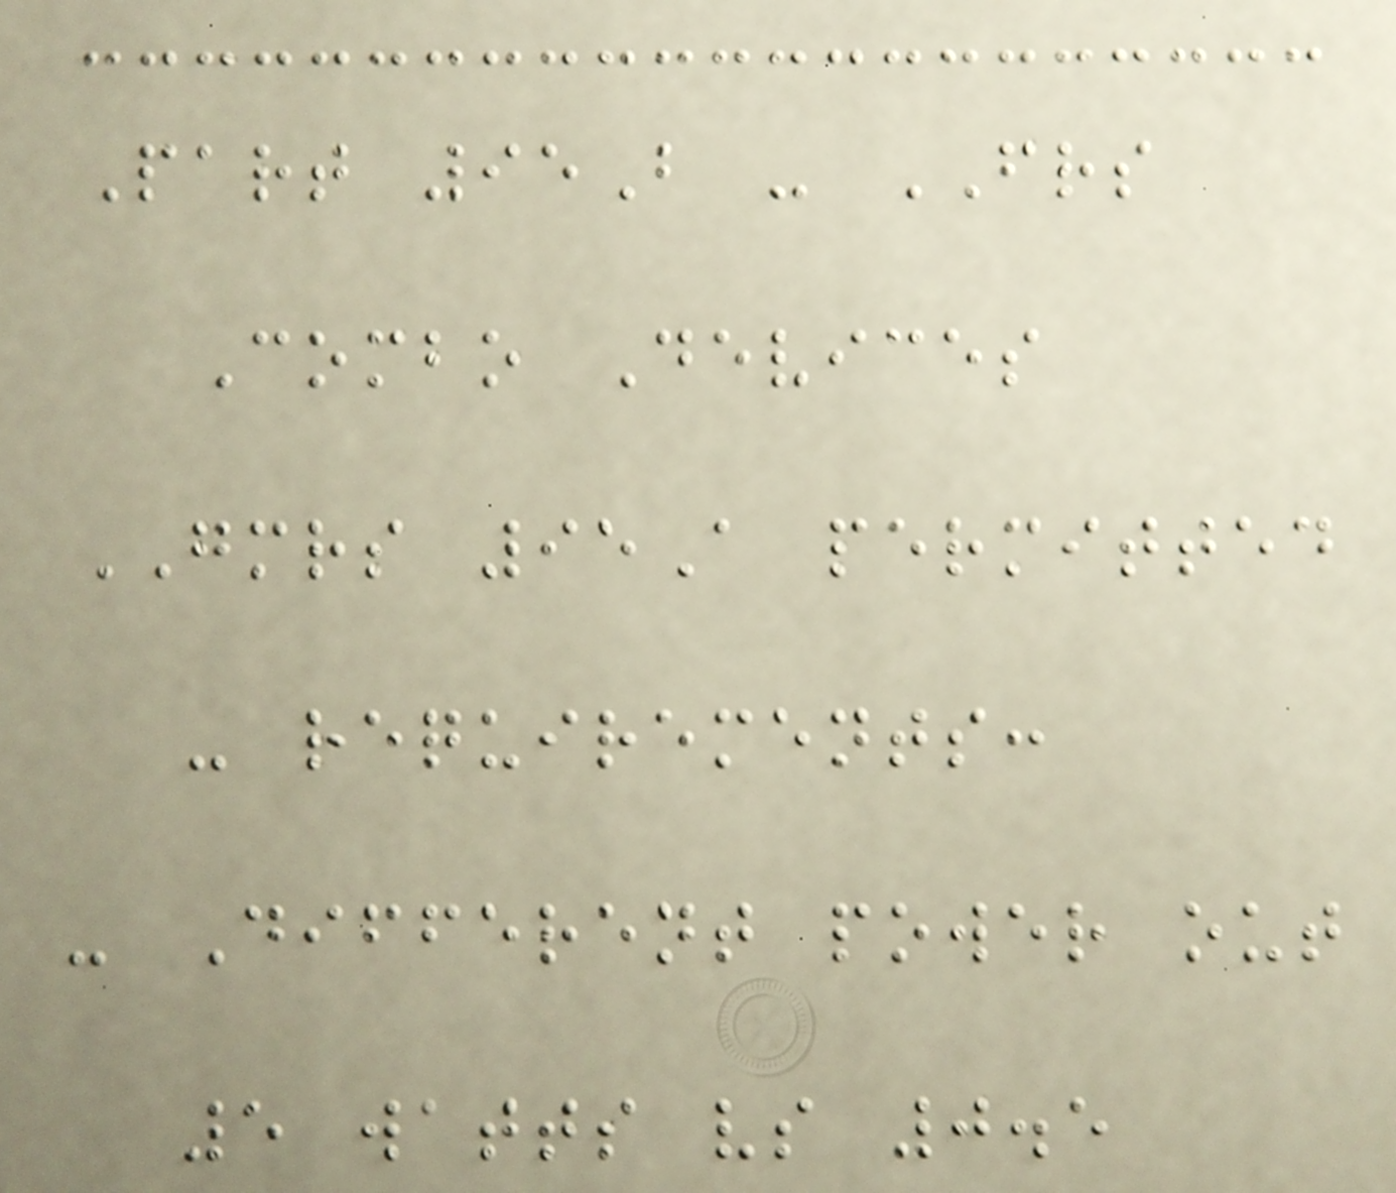Part 95B - FRS
Combo Devices
GMRS 95A permitted
- requirements:
- Different power out
5 watts vs 0.5
